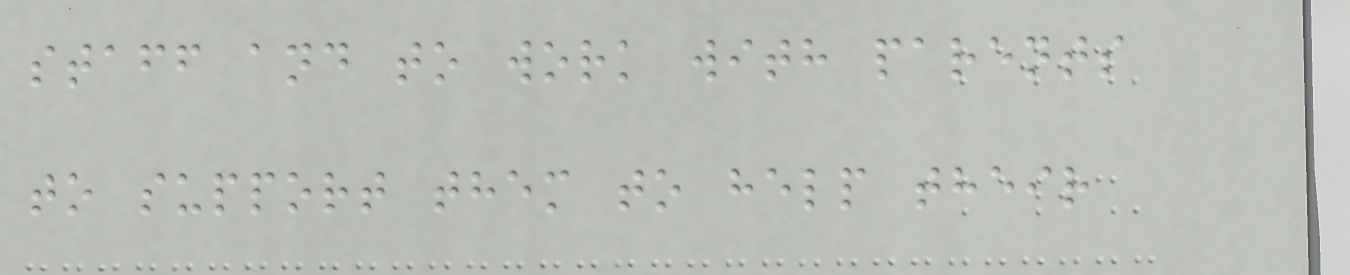staff and to work with parents
to support them to help their
